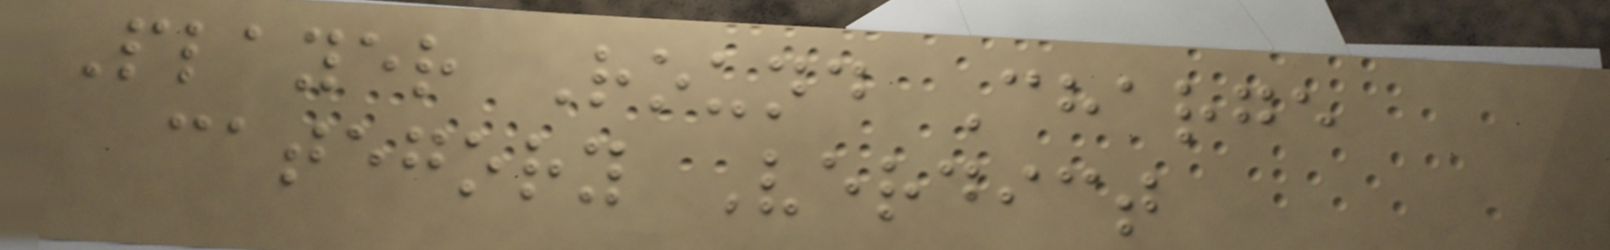Player Round Charge
category Verdict
